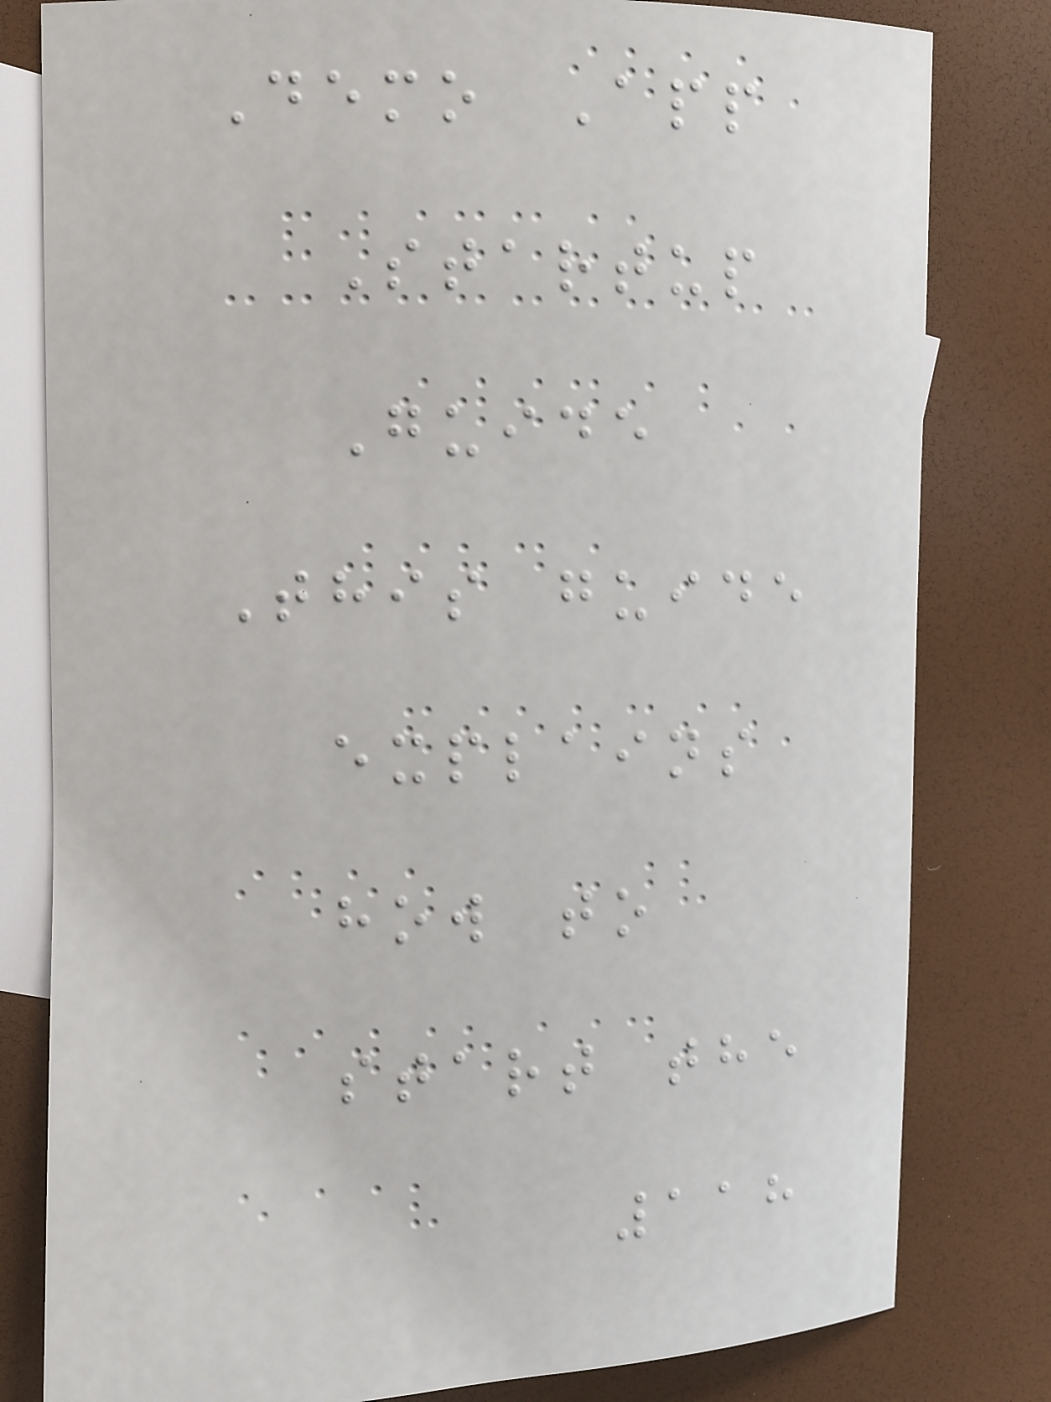Demo App
Startup
Guide
This guide
explains
how to
start the
118
